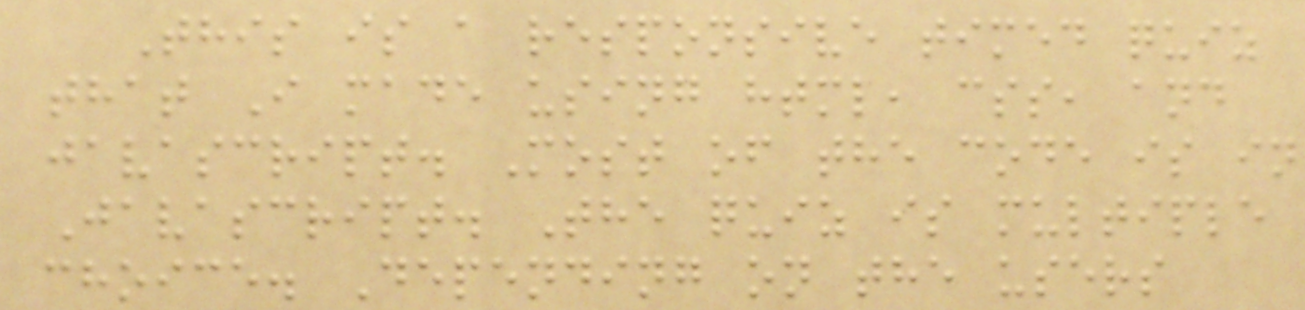This is a responsive timed quiz
that I made using html, css, and
javascript. Most of the code is in
Javascript. The quiz is multiple
choice. Depending on the users
